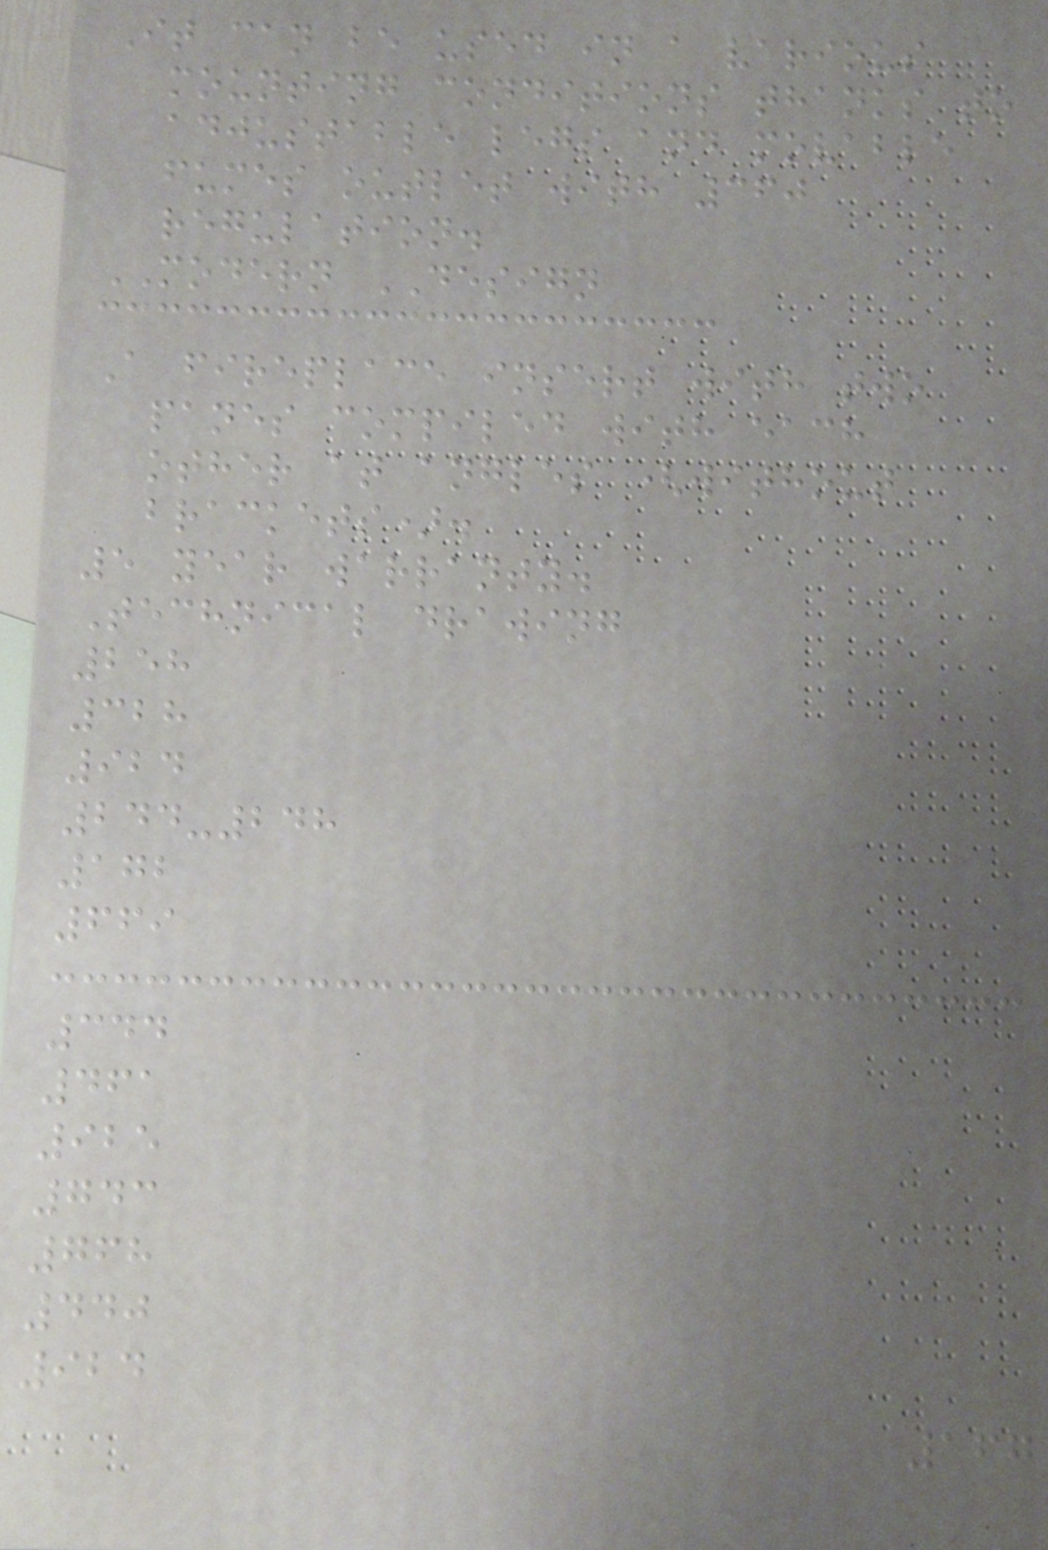It can be used in a various
mounting conditions thanks to
adjustable legs and movable
fumes outlet with 360
regulation.
MODERN DESIGN
A fireplace insert with two
panes compiled with each
other at angles (without
brackets).
5 year warranty.
Technical drawing
258
328
924
244-248
172
669
344
461
925
743
768
440
924
167
